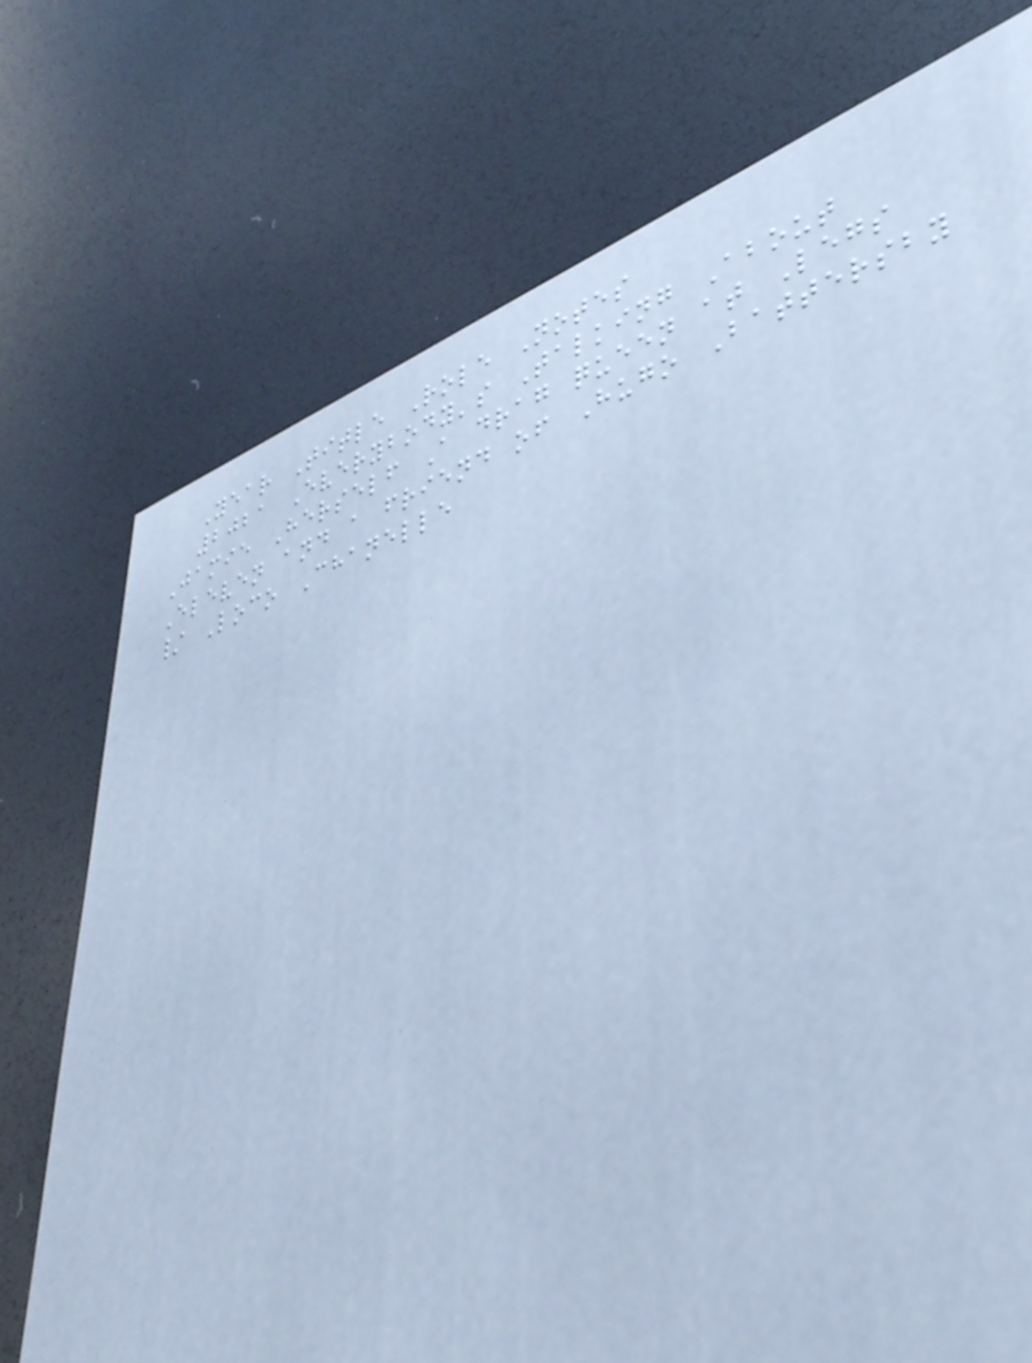Year Title Role Notes
2021 Everybody's Talking About
Jamie Herself A drag queen at Legs
Eleven and a friend of Hugo Battersby
/ Loco Chanelle
